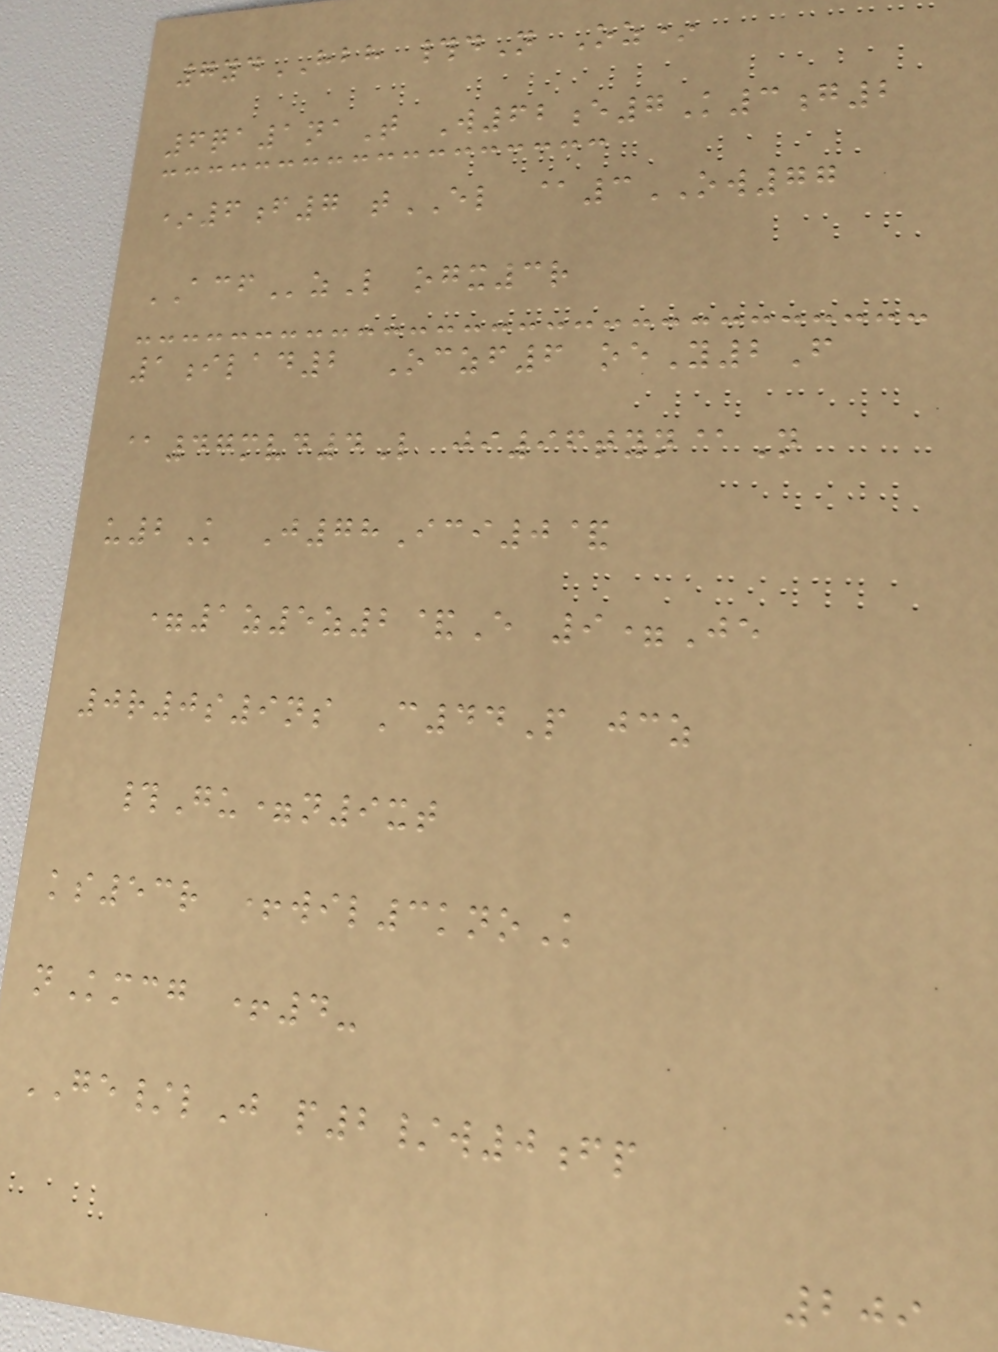7ydHBH #dN Oz*
6qa1naT W62e7K3g2
*6f7 tEL @3OW77
ACFzL ogx3r
1ilad2 Oczf6 oeY2F
@47mvd4L ji96tyn@N
u2K J78Ici0&
=1z5z2&E 9=Je
0r0s9ns C44P jcz
#Gu=n9xt
ks53r +wil3knoK
nKmcg +4-
GE/lJ p2/w0fp
209
